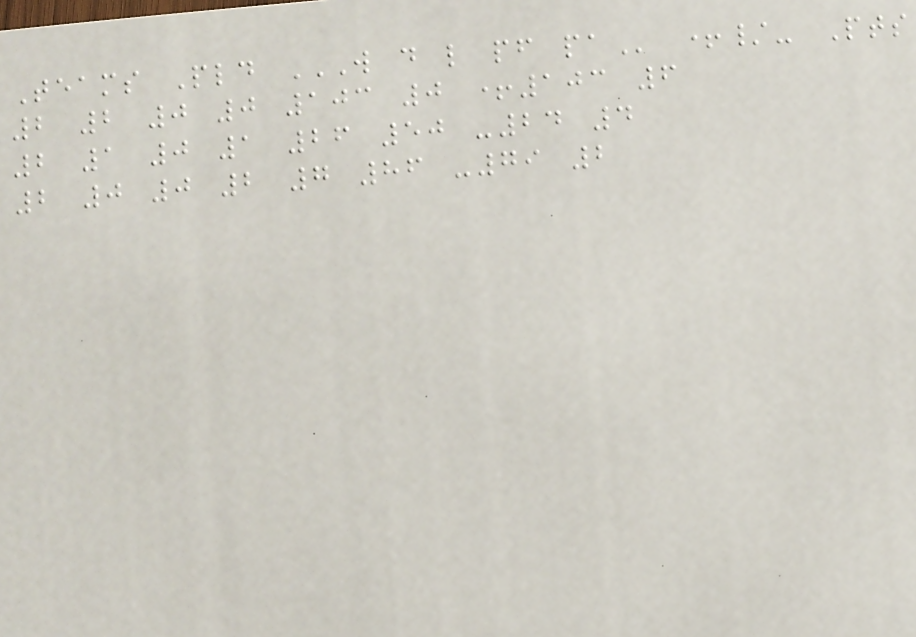Teams Pld W D L PF PA +/- Pts
2 2 0 0 103 0 +103 6
2 1 0 1 26 50 -24 4
2 0 0 2 7 86 -79 2
